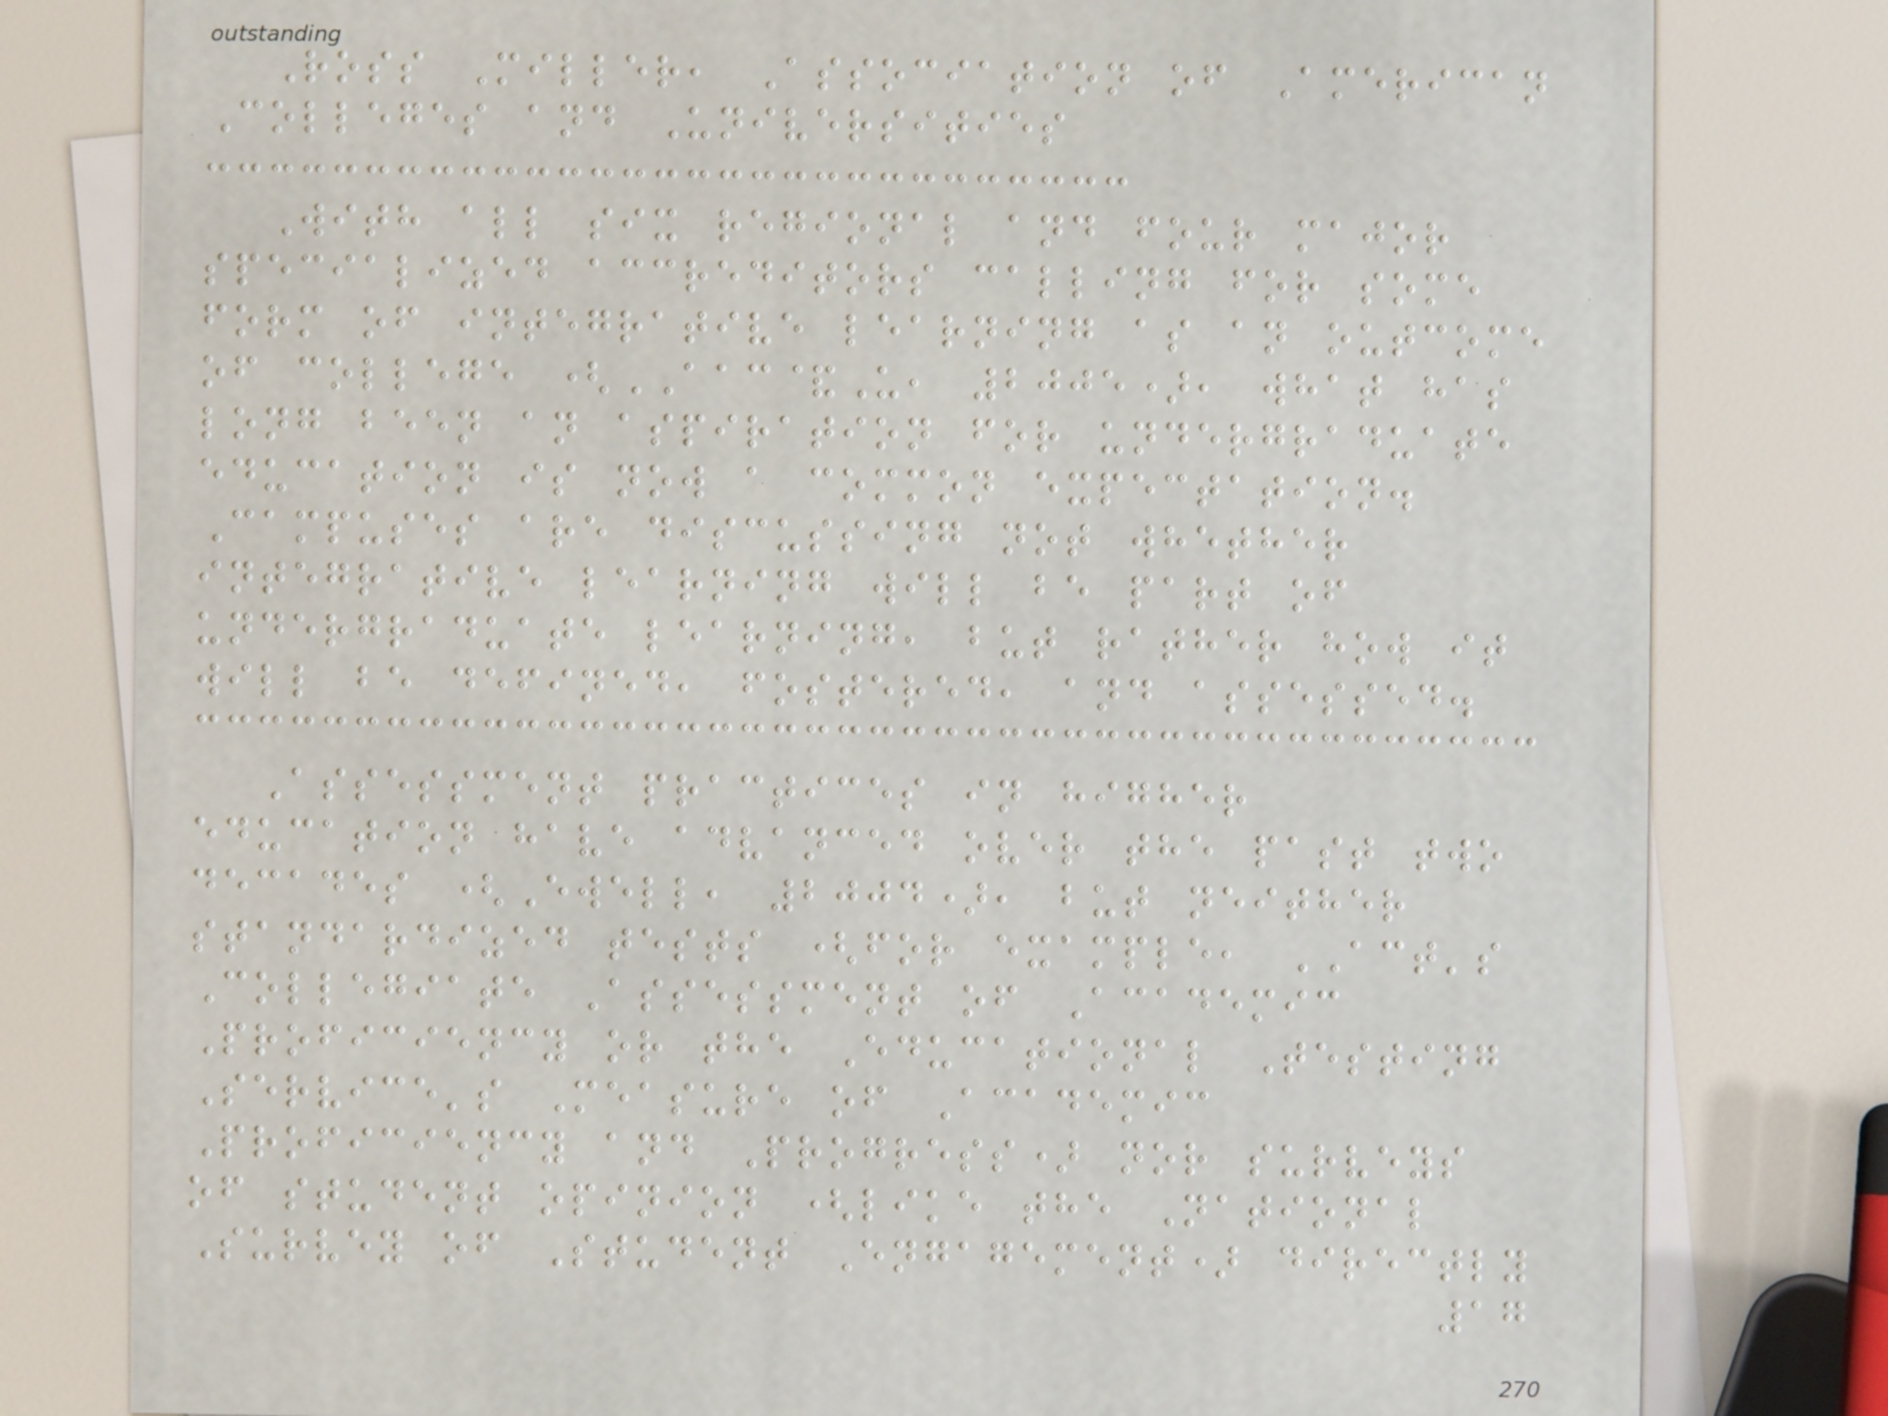Ross Miller, Association of American
Colleges and Universities
With all six regional and four major
specialized accreditors calling for some
form of integrative learning as an outcome
of college (AAC&U, 2005), what has
long been an aspiration for undergraduate
education is now a common expectation.
Campuses are discussing not whether
integrative learning will be part of
undergraduate learning, but rather how it
will be defined, fostered, and assessed.
Assessment practices in higher
education have advanced over the past two
decades (Ewell, 2004), but neither
standardized tests (for example, ACT's
Collegiate Assessment of Academic
Proficiency or the Educational Testing
Service's Measure of Academic
Proficiency and Progress) nor surveys
of student opinion (like the National
Survey of Student Engagement) directly
17
